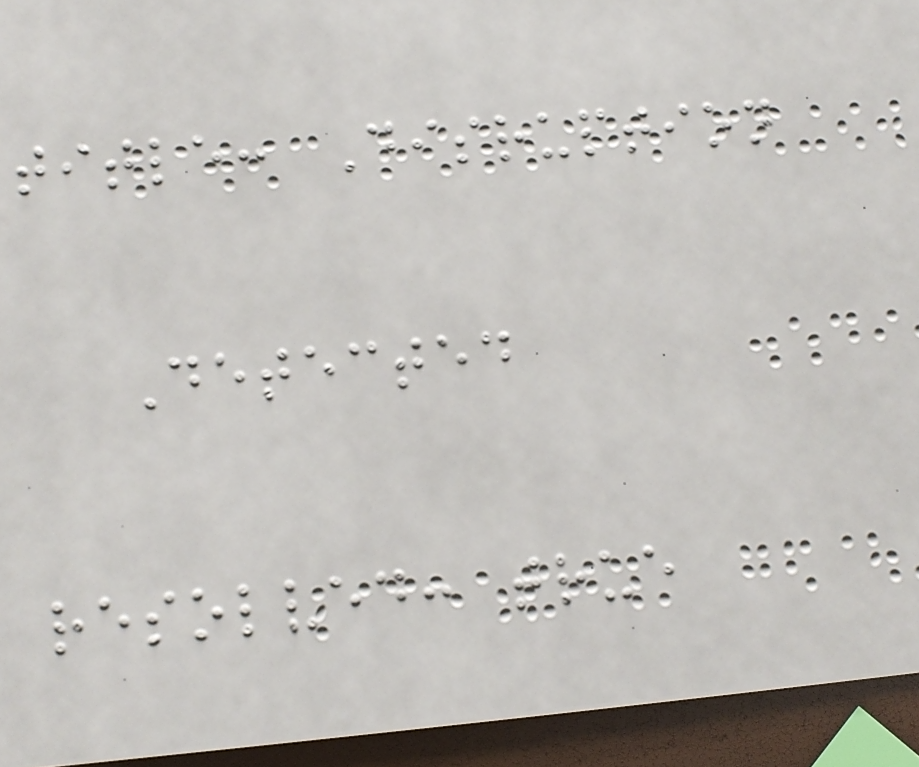title: Disruption
Detected
resolved: true
